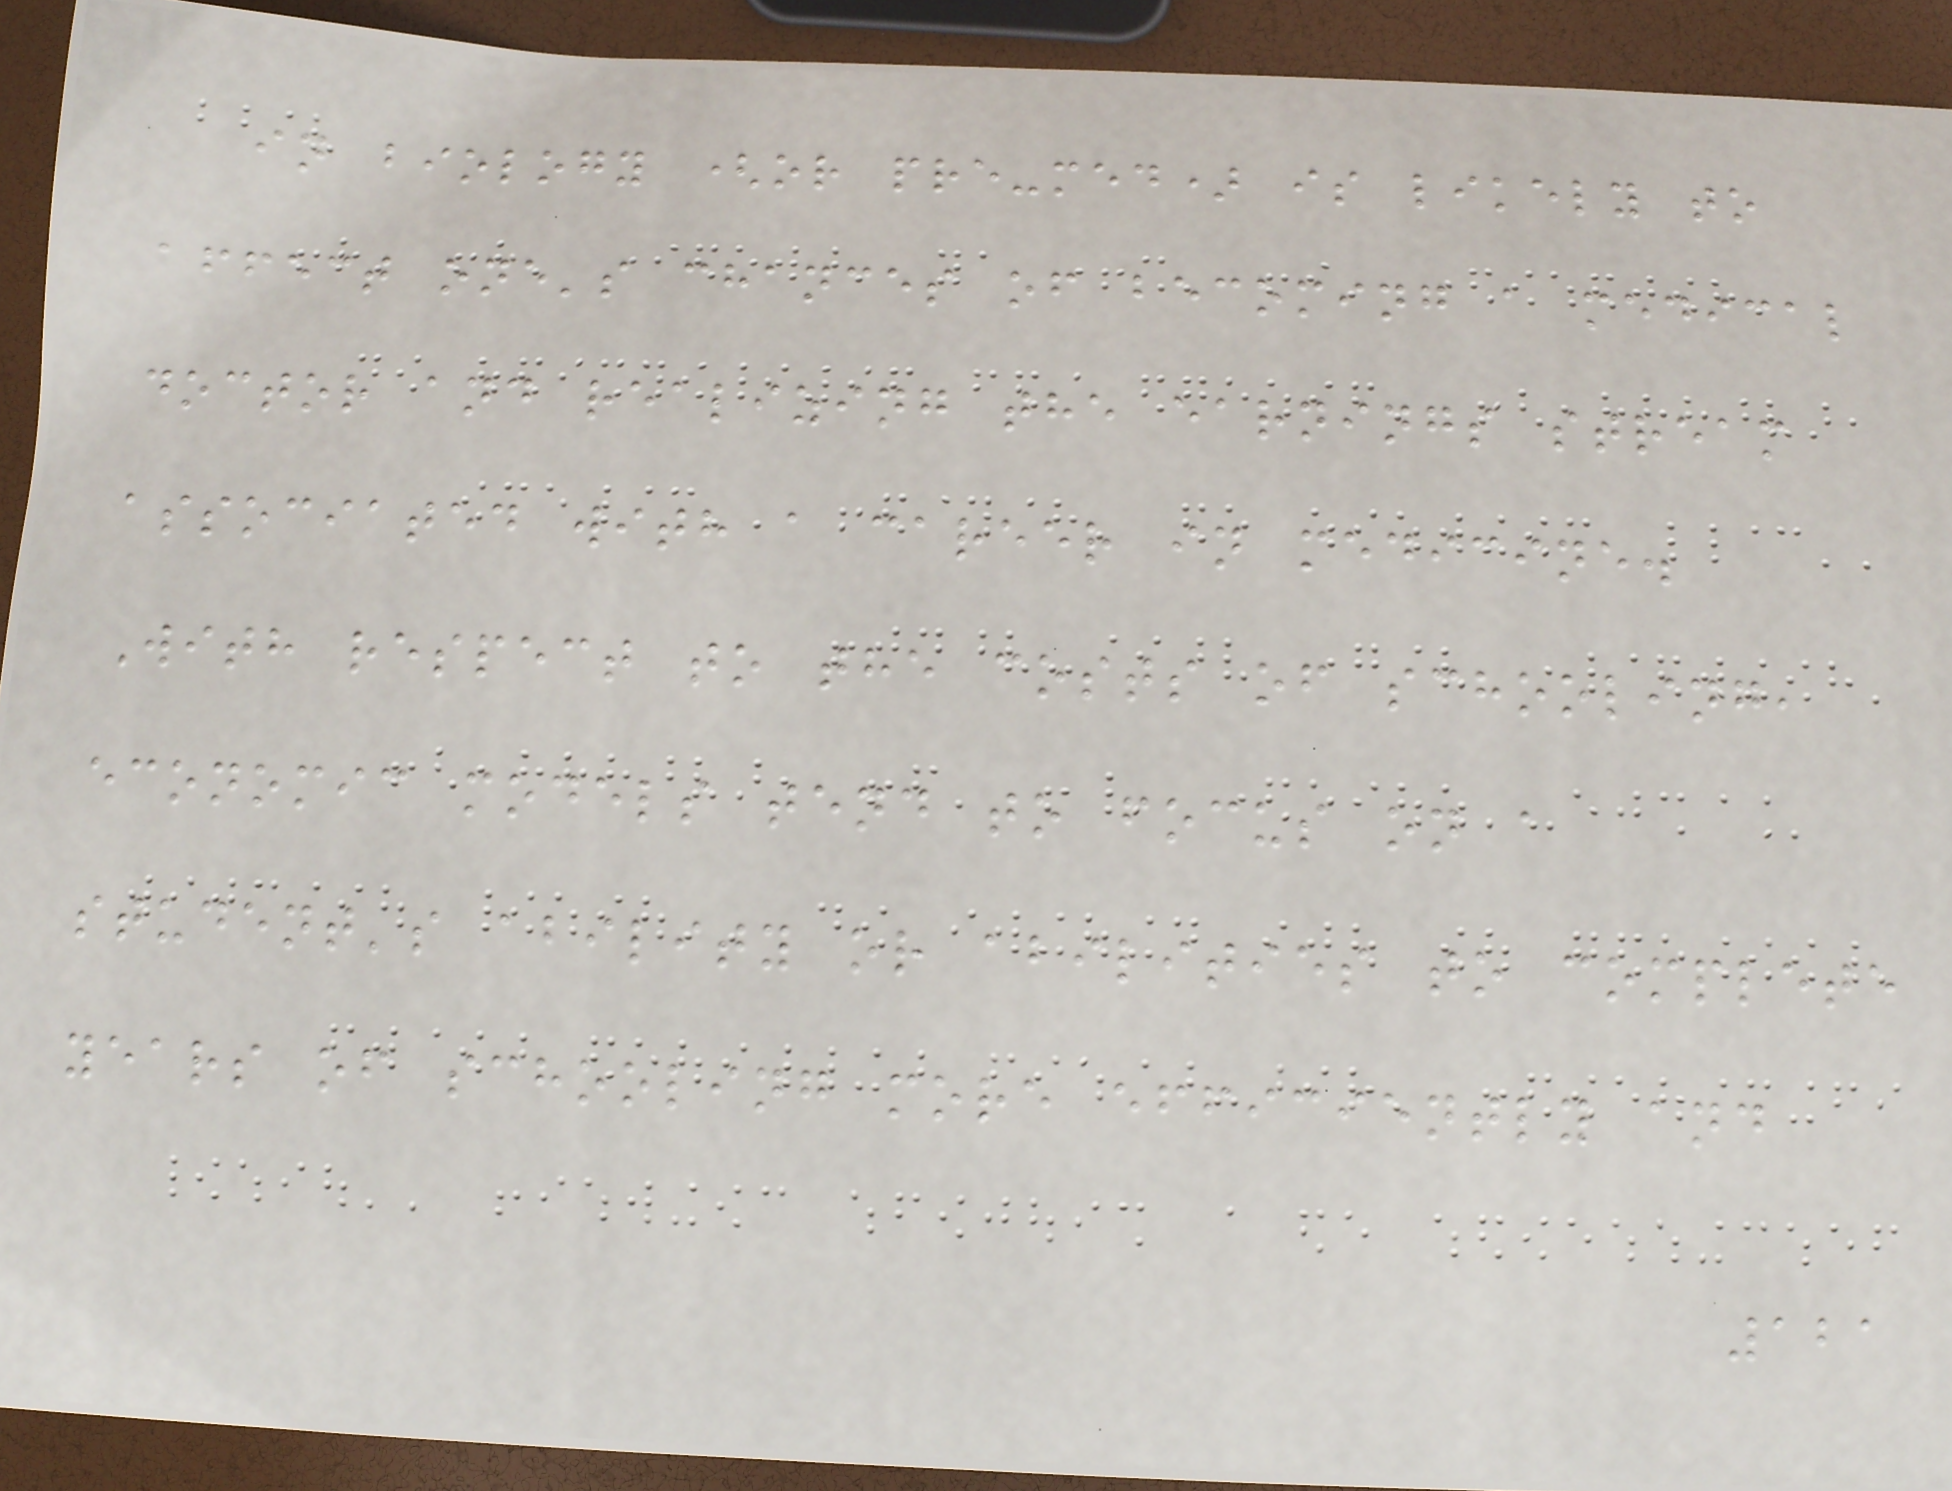in biology (or pre-med) is likely to
affect one's chances of becoming a medical
doctor and realizing the earnings stream
associated with a career in medicine.
With respect to the costs of schooling,
economic models tend to focus on a
student's ability or abilities to complete
years of schooling more efficiently and
121
